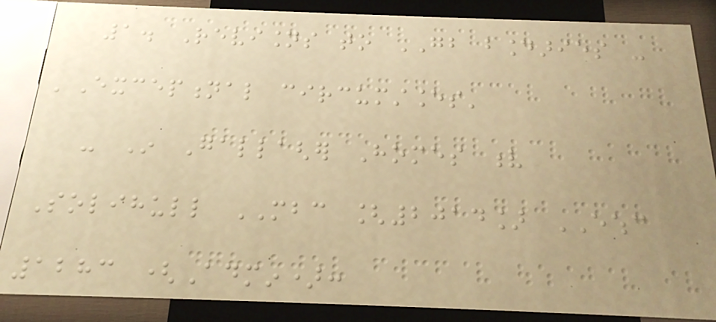1. Revisions to GB boundaries -
'Exceptional circumstances'
- In Gallagher Homes v
Solihull MBC [2014] EWHC
1283 (Admin):
